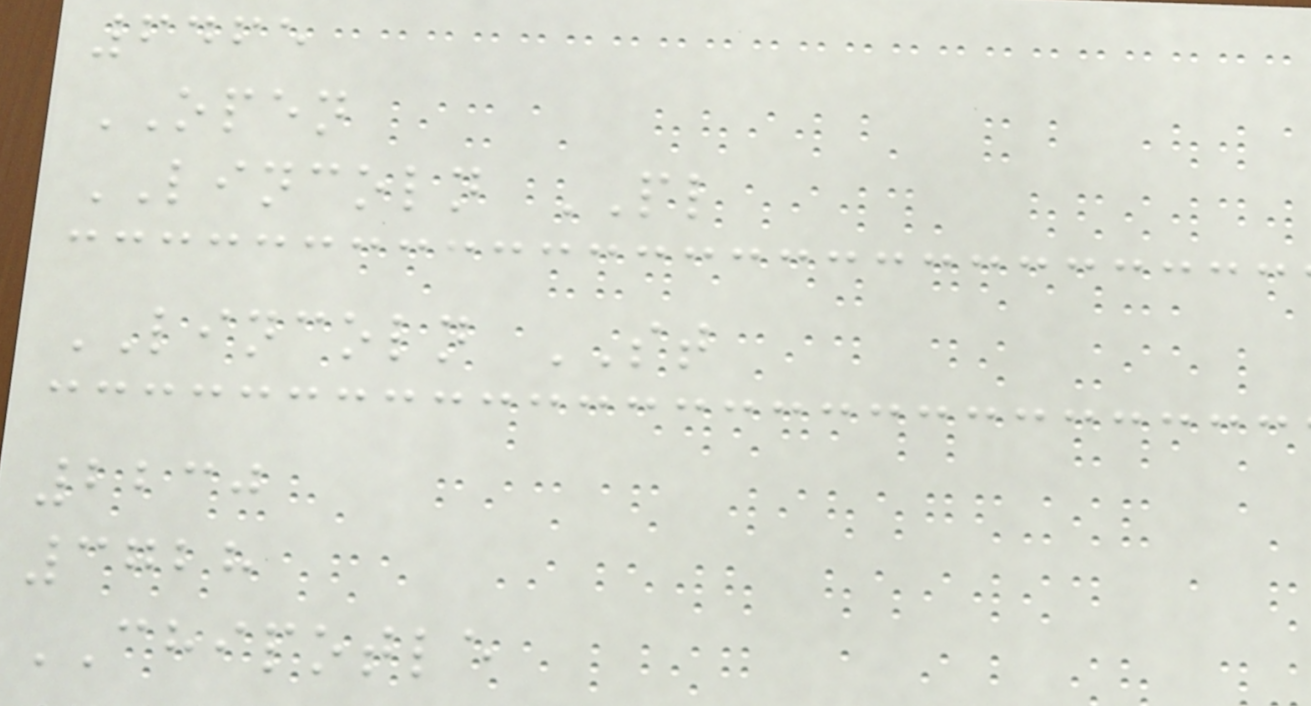6465
OPEN
LINCOLN PL
LINCOLN ST
2230
3728
CHIPOTLE
